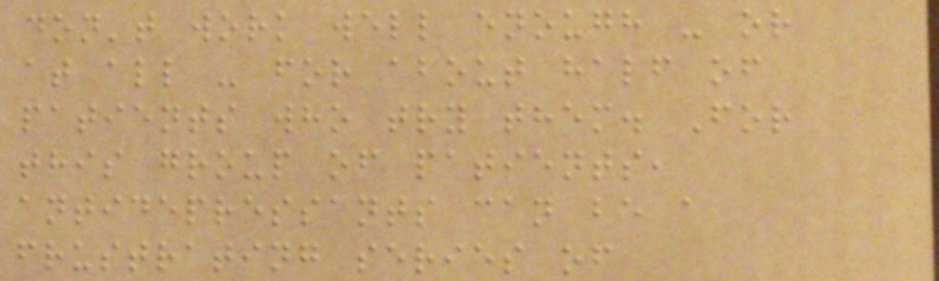don't work well enough - or
at all - for about half of
patients who try them. For
this group of patients,
antidepressants can be a
frustrating series of
